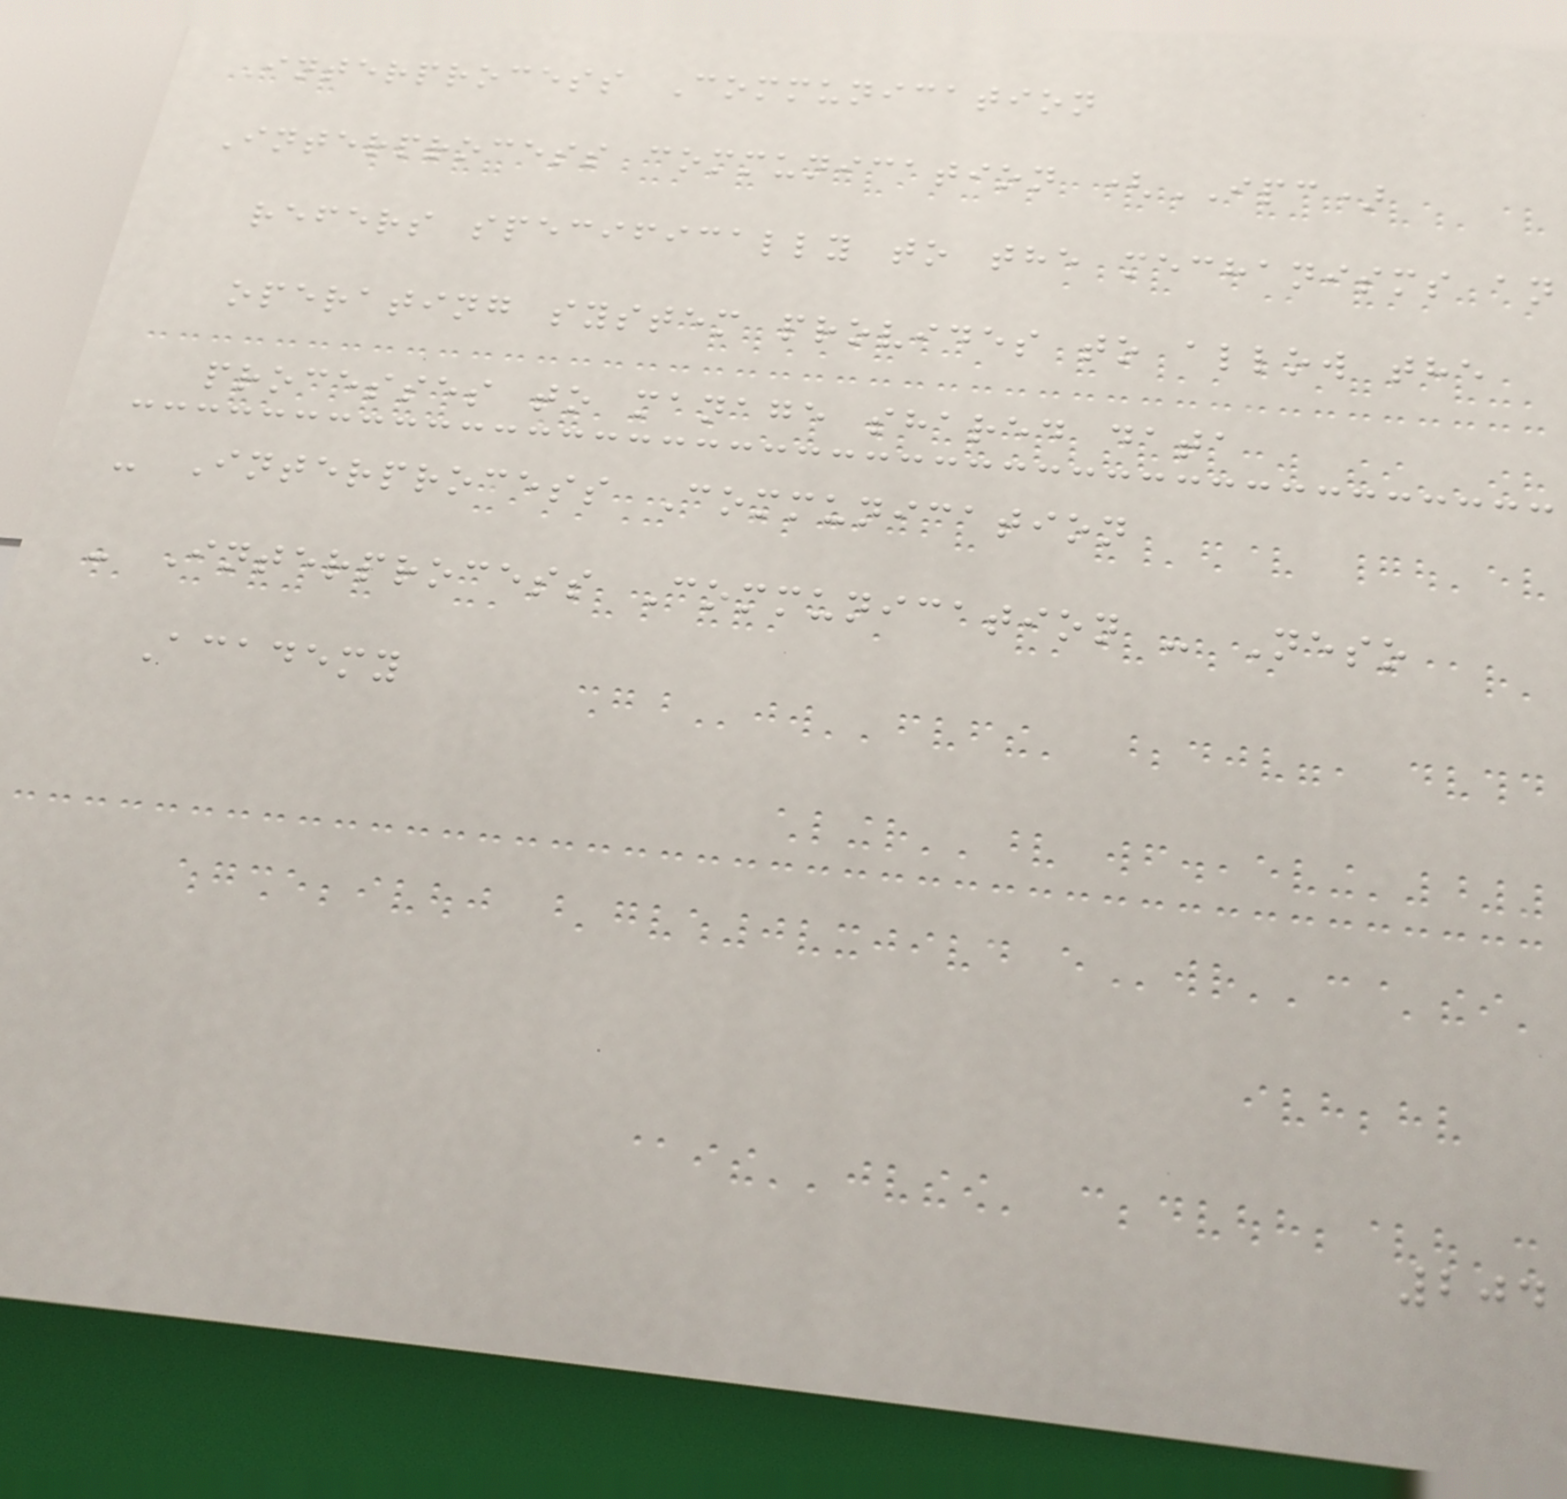Interprocess Communication
Interprocess communication (IPC)
refers specifically to the mechanisms an
operating system provides to allow the
processes to manage shared data
- Interprocess Communication
- Interprocess Communication - Neso
Academy
204
